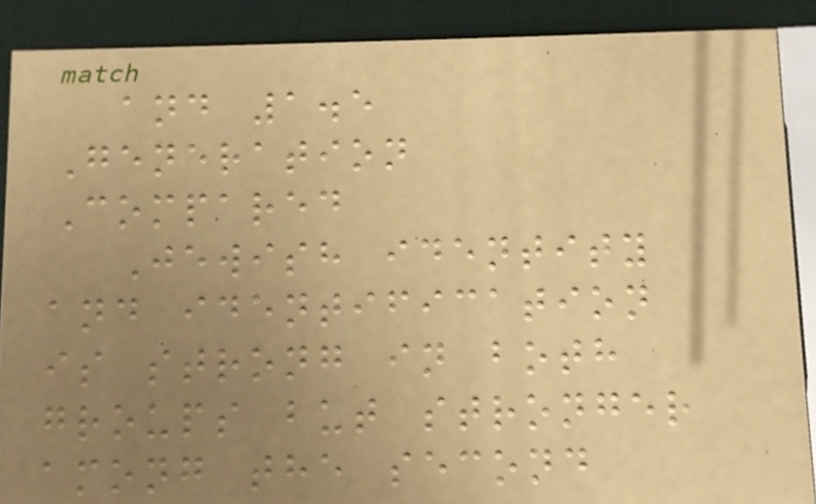and 1.5
Generation
Compared
Jewish identity
and identification
is strong in both
groups but stronger
among the second
